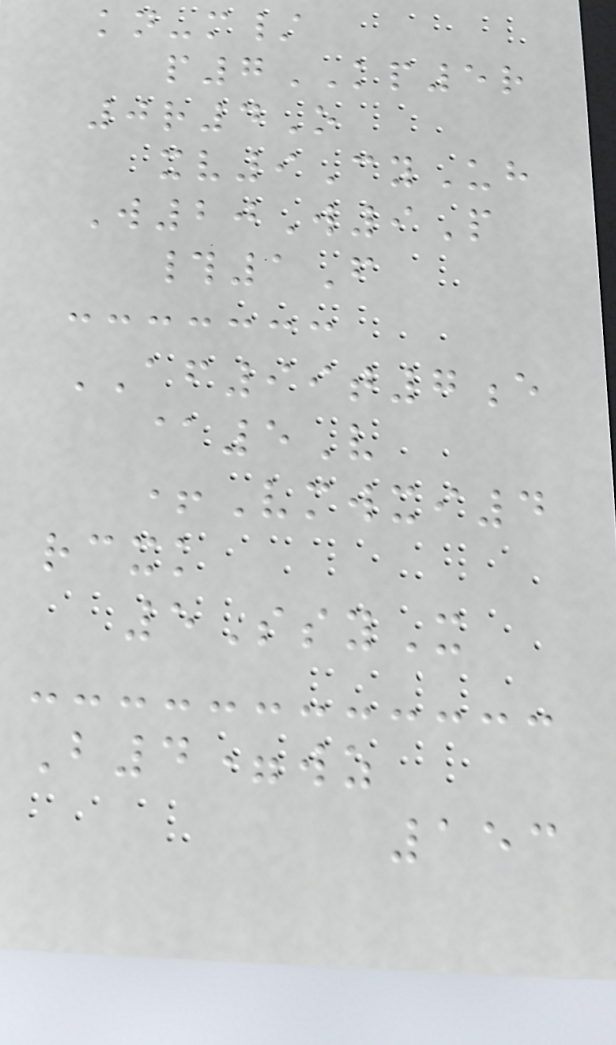kn-m/
p7KP5r
0r4O
xv9CyUh
W20W9P
#1F
AF99t7e
@5V
+Vmwxi4
rcxk
5SsyX
B4=wz
153
